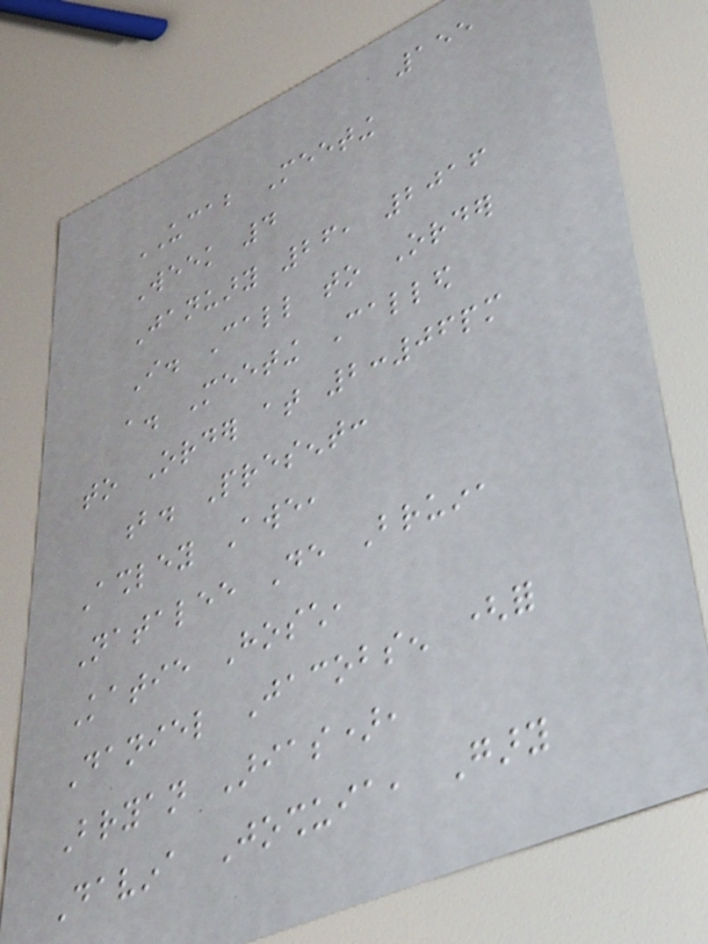155
UCAB Meeting
Week 4
January 26, 2016
I. Call to Order
a. Meeting Called
to Order at 2:06pm
b. Present:
Ashley Awe,
Natalee De Bruin,
Katie Hosch,
Daniel Jacobsen (for
Bryan Arias),
Davina Joshuia, Gary
